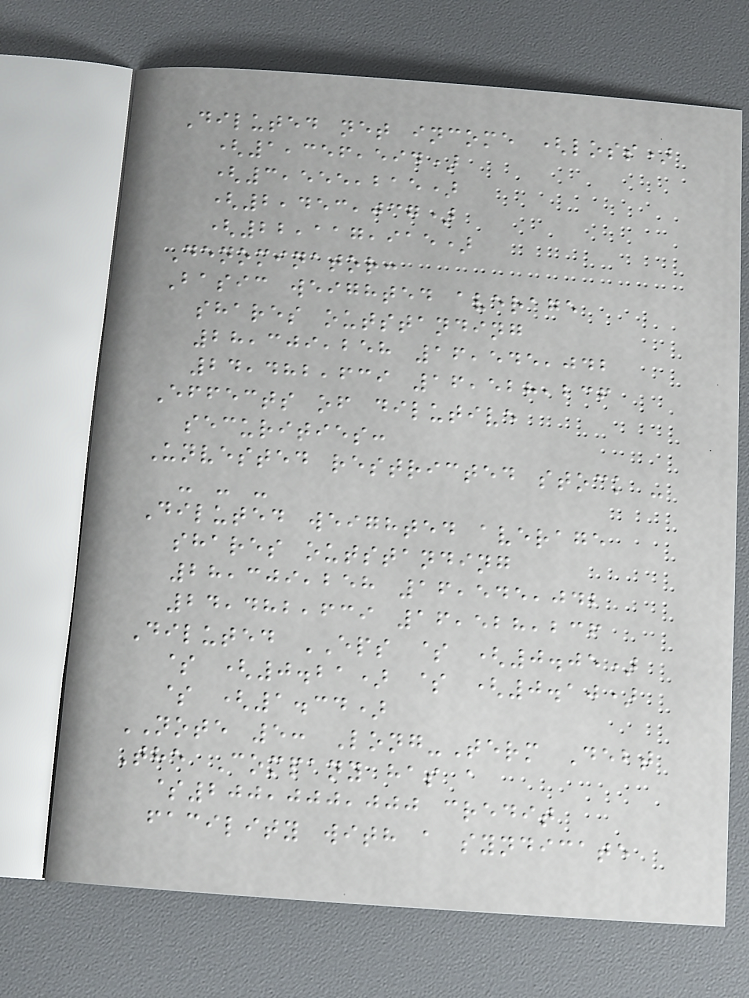Diluted net income (loss)
(1,356,594)
(3,555,215)
(2,453,037)
(22,117,915)
Denominator:
Basic weighted average
shares outstanding
28,309,258 16,545,042
24,482,639 16,528,236
Effects of dilutive
securities:
Unvested restricted stock -
- - -
Diluted weighted average
shares outstanding
28,309,258 16,545,042
24,482,639 16,528,236
Diluted EPS $ (0.05)
$ (0.21) $ (0.10)
$ (1.34)
NOTE 5: Long-Term Debt
The Company has a
$200,000,000 credit
facility with a syndicate
